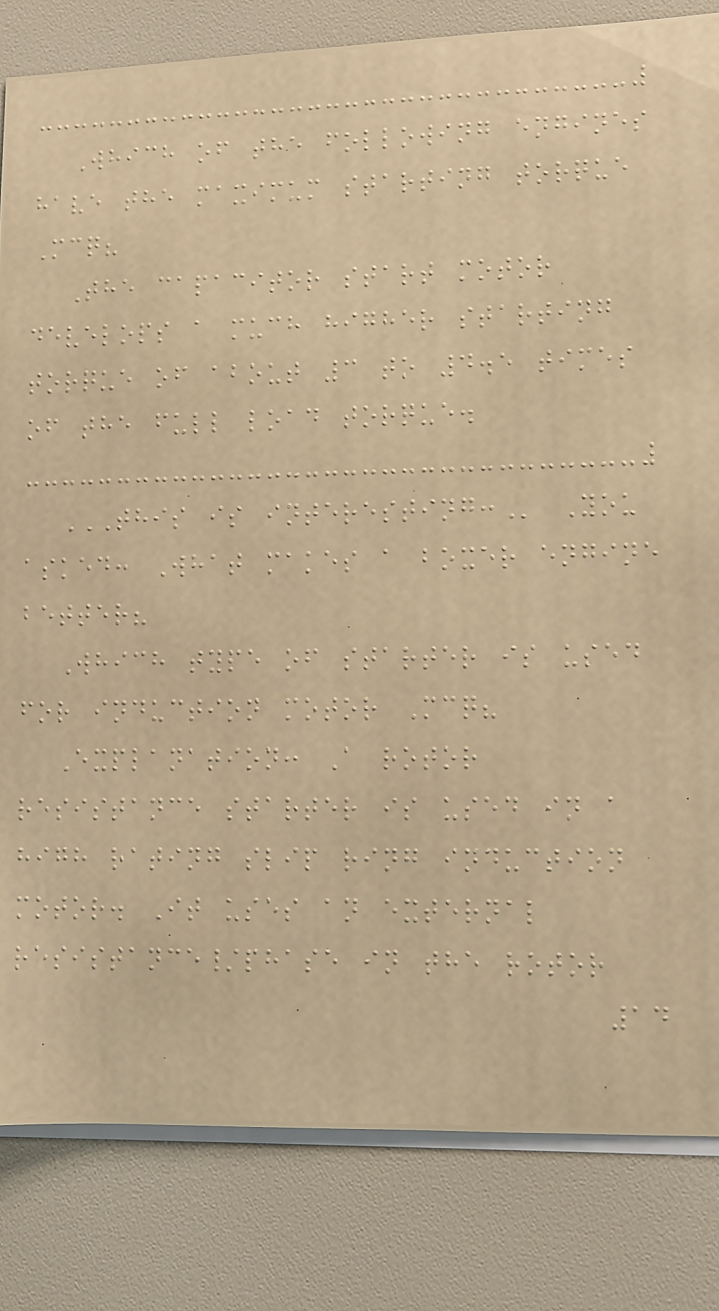Which of the following engines
have the maximum starting torque
Mcq?
The capacitor start motor
develops a much higher starting
torque of about 3 to 4.5 times
of the full load torque.
THIS IS INTERESTING: You
asked: What makes a boxer engine
better?
Which type of starter is used
for induction motor Mcq?
Explanation: A rotor
resistance starter is used in a
high rating slip ring induction
motor. It uses an external
resistance/phase in the rotor
14
